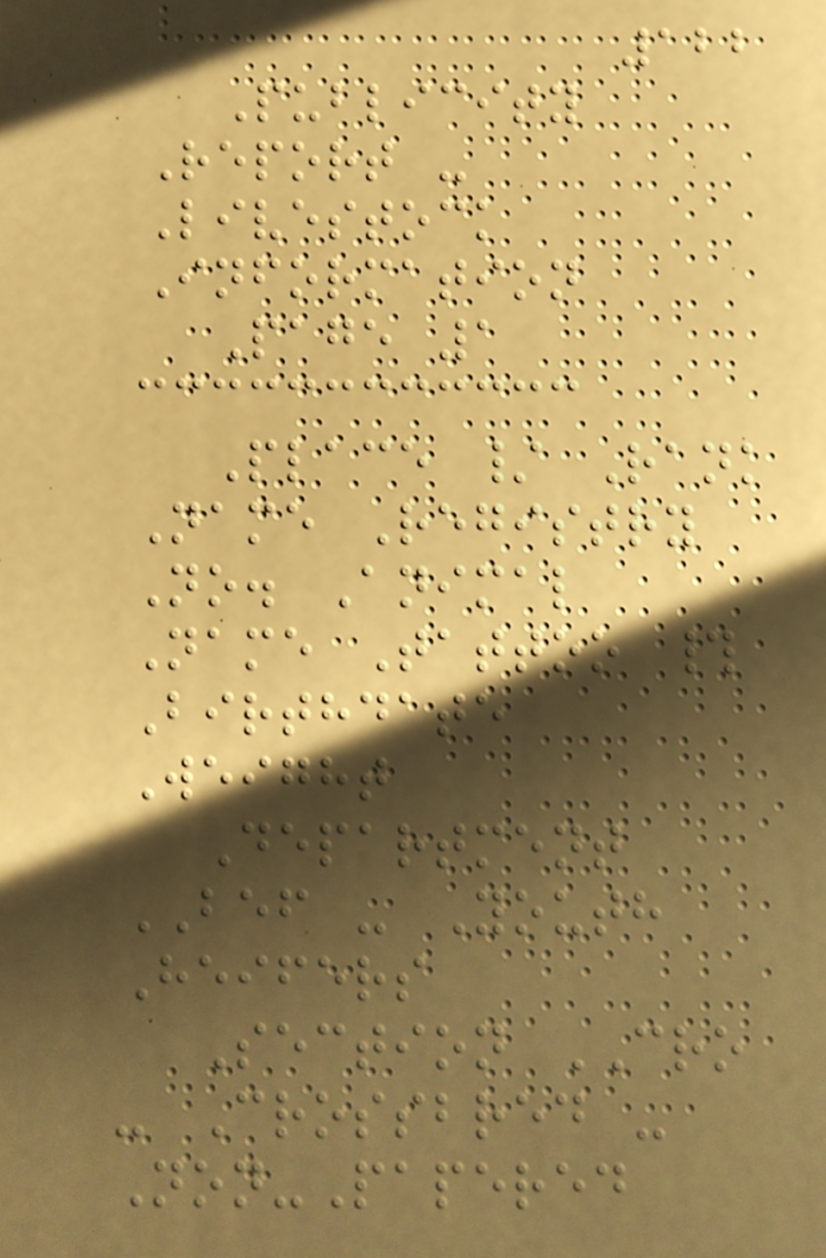122
Publicity
Report -
Livestock
Information
Page 1
Place / Rank
Name Registry
No. Animal
Name Tattoo #
Birthdate
Weight
Department
BEF - Youth
Heifers
Section CRO
- Crossbred -
Non-Papered
